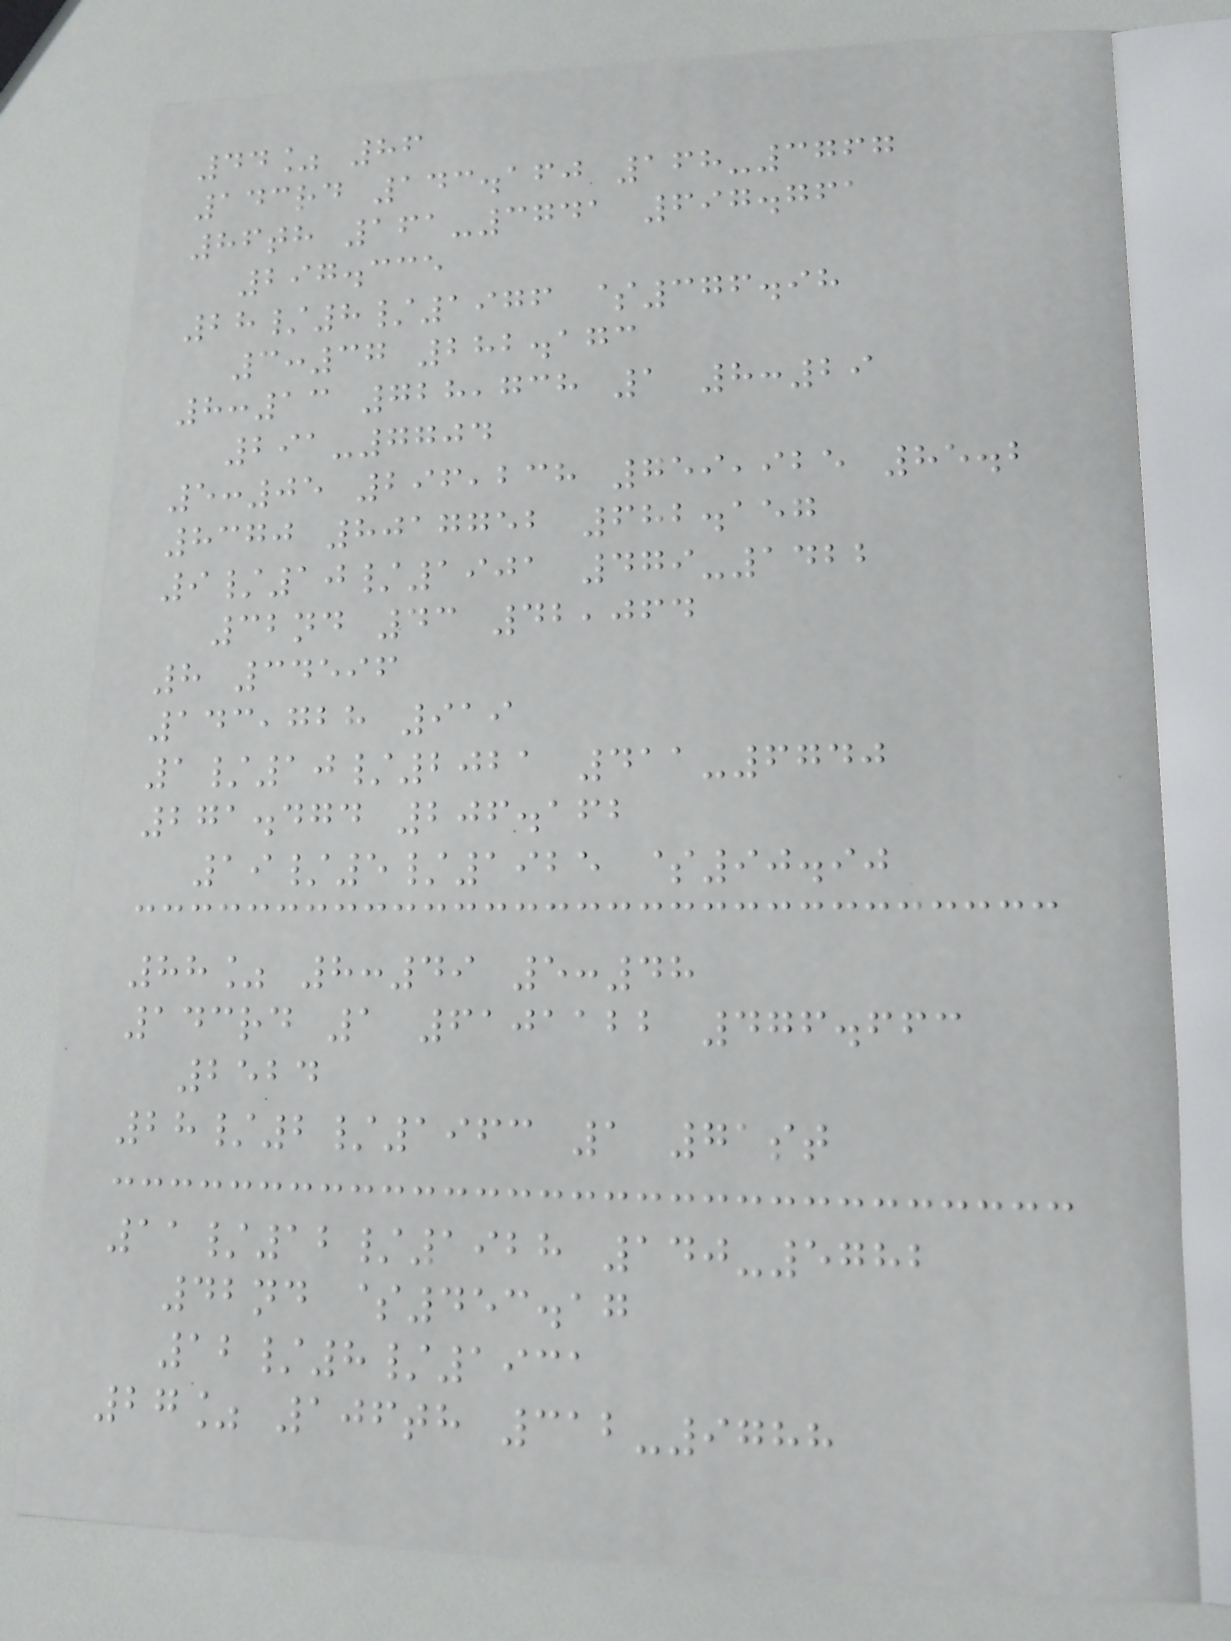44% 86
143rd 143.160 168-3767
86th 161-3741 697.761
297.335
28/8/1976 $376.98
3:37 282.173
8:13 728,738 1 8:29
291-7704
5:05 296,238 759,925 85.2
8370 8017752 682.157
9/10/1901 479-1422
32nd 43 42,064
8 34596
143,728 919
1/10/2021 411-6740
271.474 206.162
19/5/1925 $90.90
88% 8:49 5:48
143rd 1 6101122 476.663
2524
28/2/1963 1 71st
11/12/1928 140-5782
42nd $453.17
12/8/1931
27% 106th 312-9788
